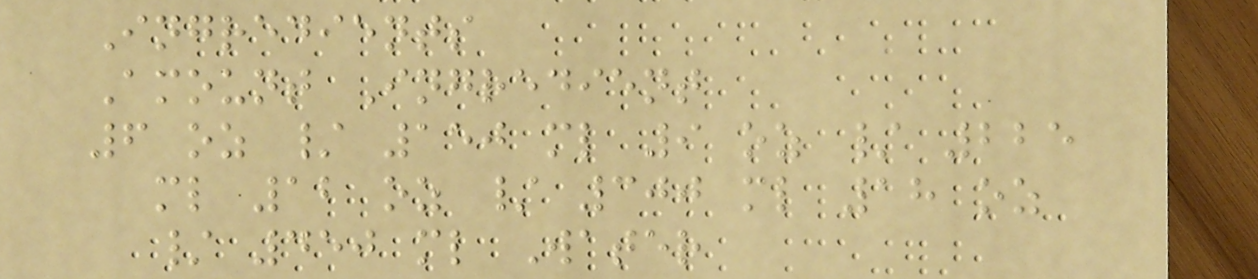Ingredients
Amount Ingredient
6 oz / 150 ml 9 oz / 225
ml 12 oz / 300 ml 18 oz
/ 450 ml Water
